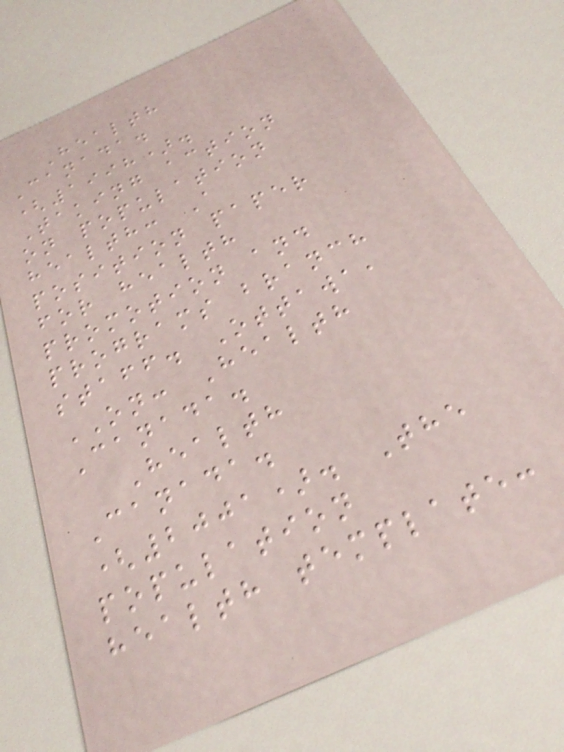Health
Canada.
(1998).
Taking action
on population
health: A
position paper
for health
promotion and
programs branch
staff. Ottawa,
ON: Health
Canada.
Health
Canada.
(2001). The
population
health template:
